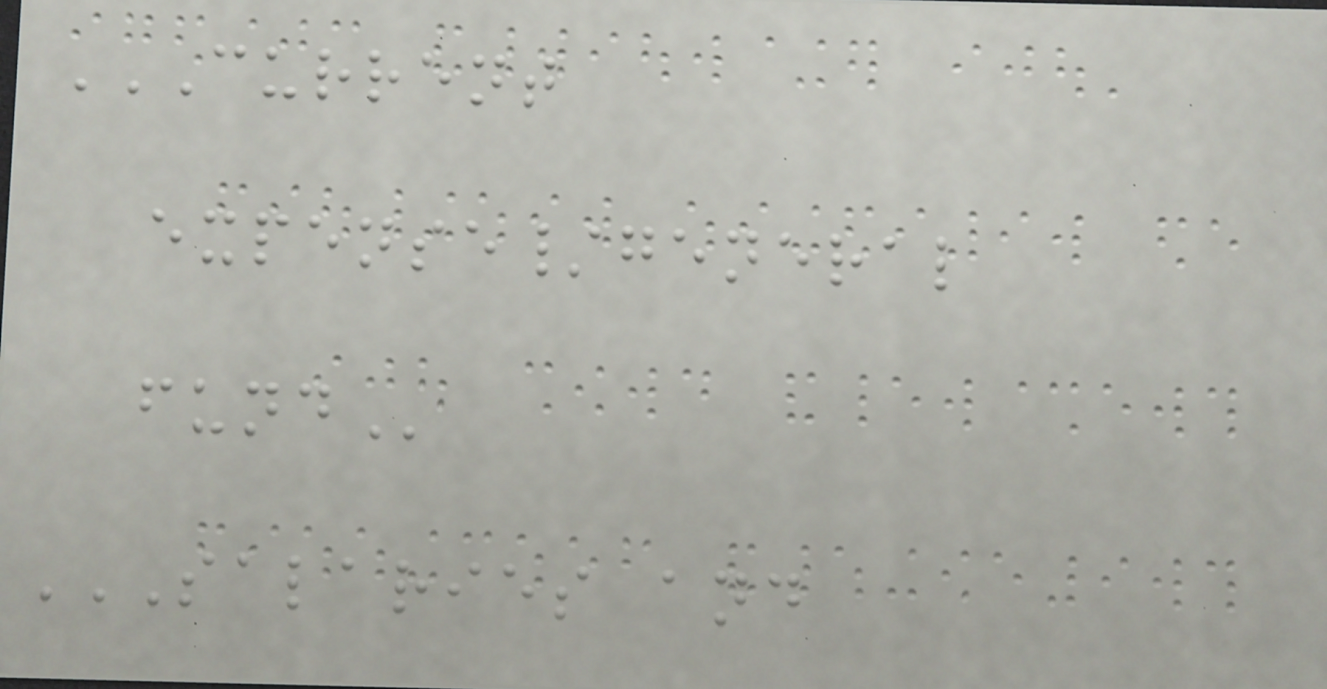CURRENT
EXPENSE/GENERAL
FUND
SALARIES AND
